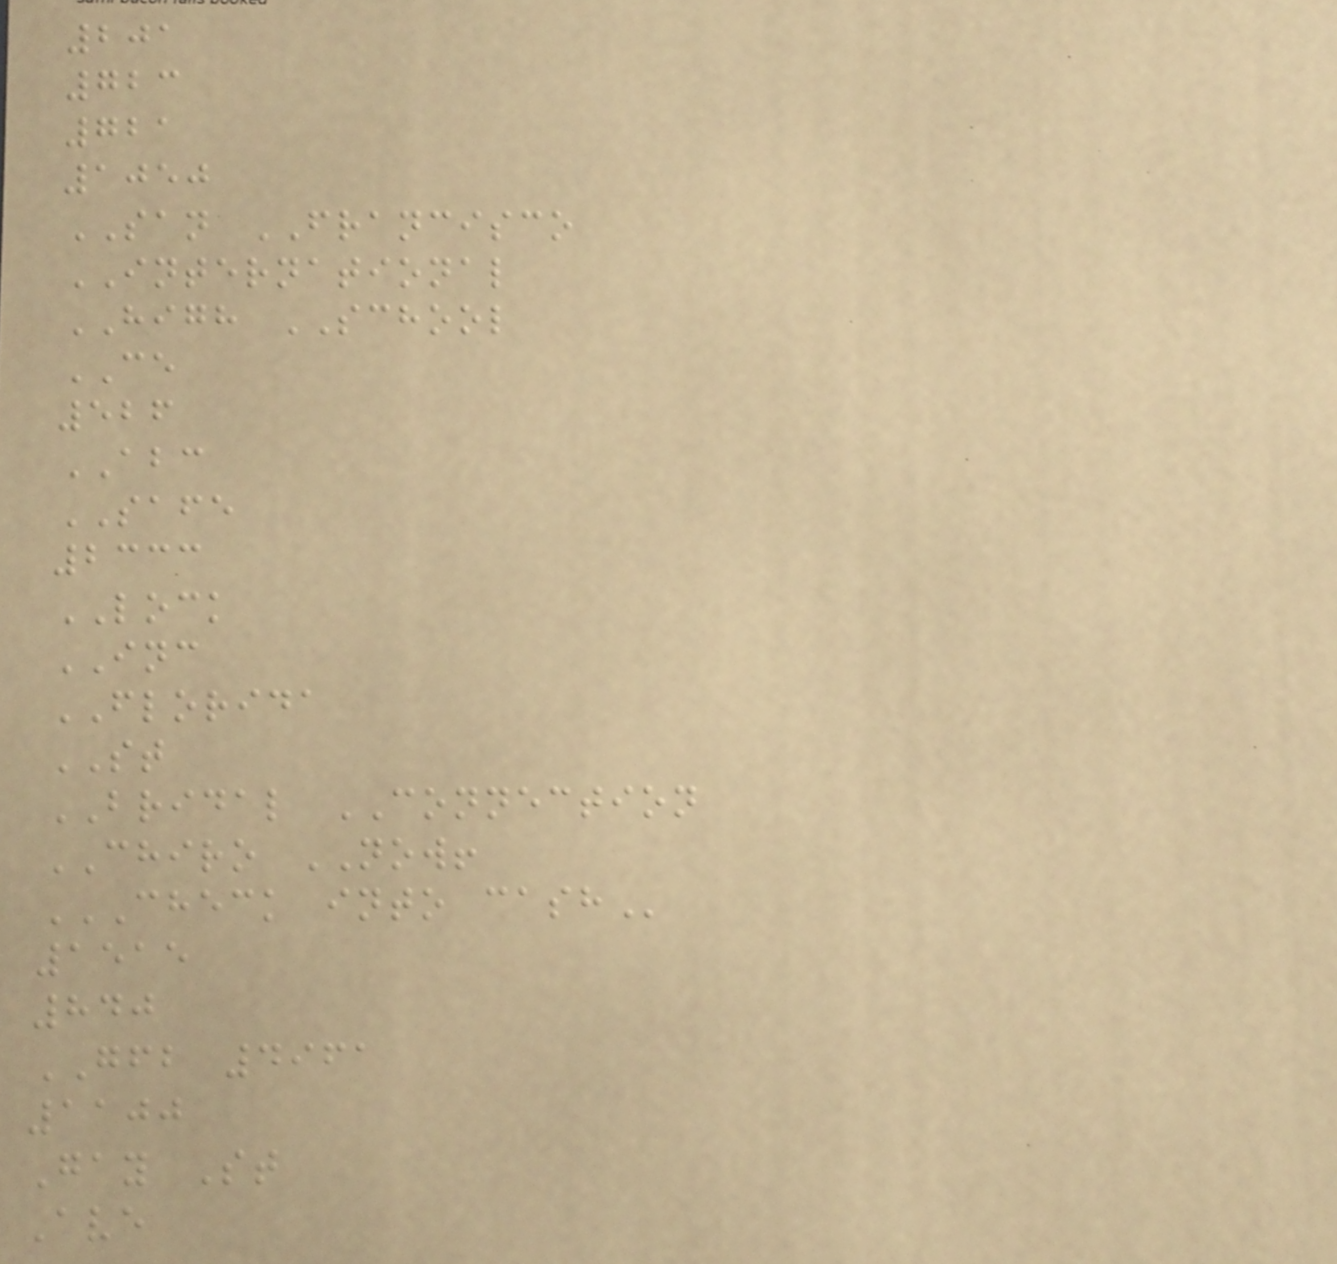201
723
721
1050
SAN FRANCISCO
INTERNATIONAL
HIGH SCHOOL
CE
526
ABC
SAFE
2333
LOCK
INC
FLORIDA
ST
BRIDAL CONNECTION
CHIRO NOW!
CHECK INTO CASH
1515
840
GFB 4961
1100
Gay St
Ave
